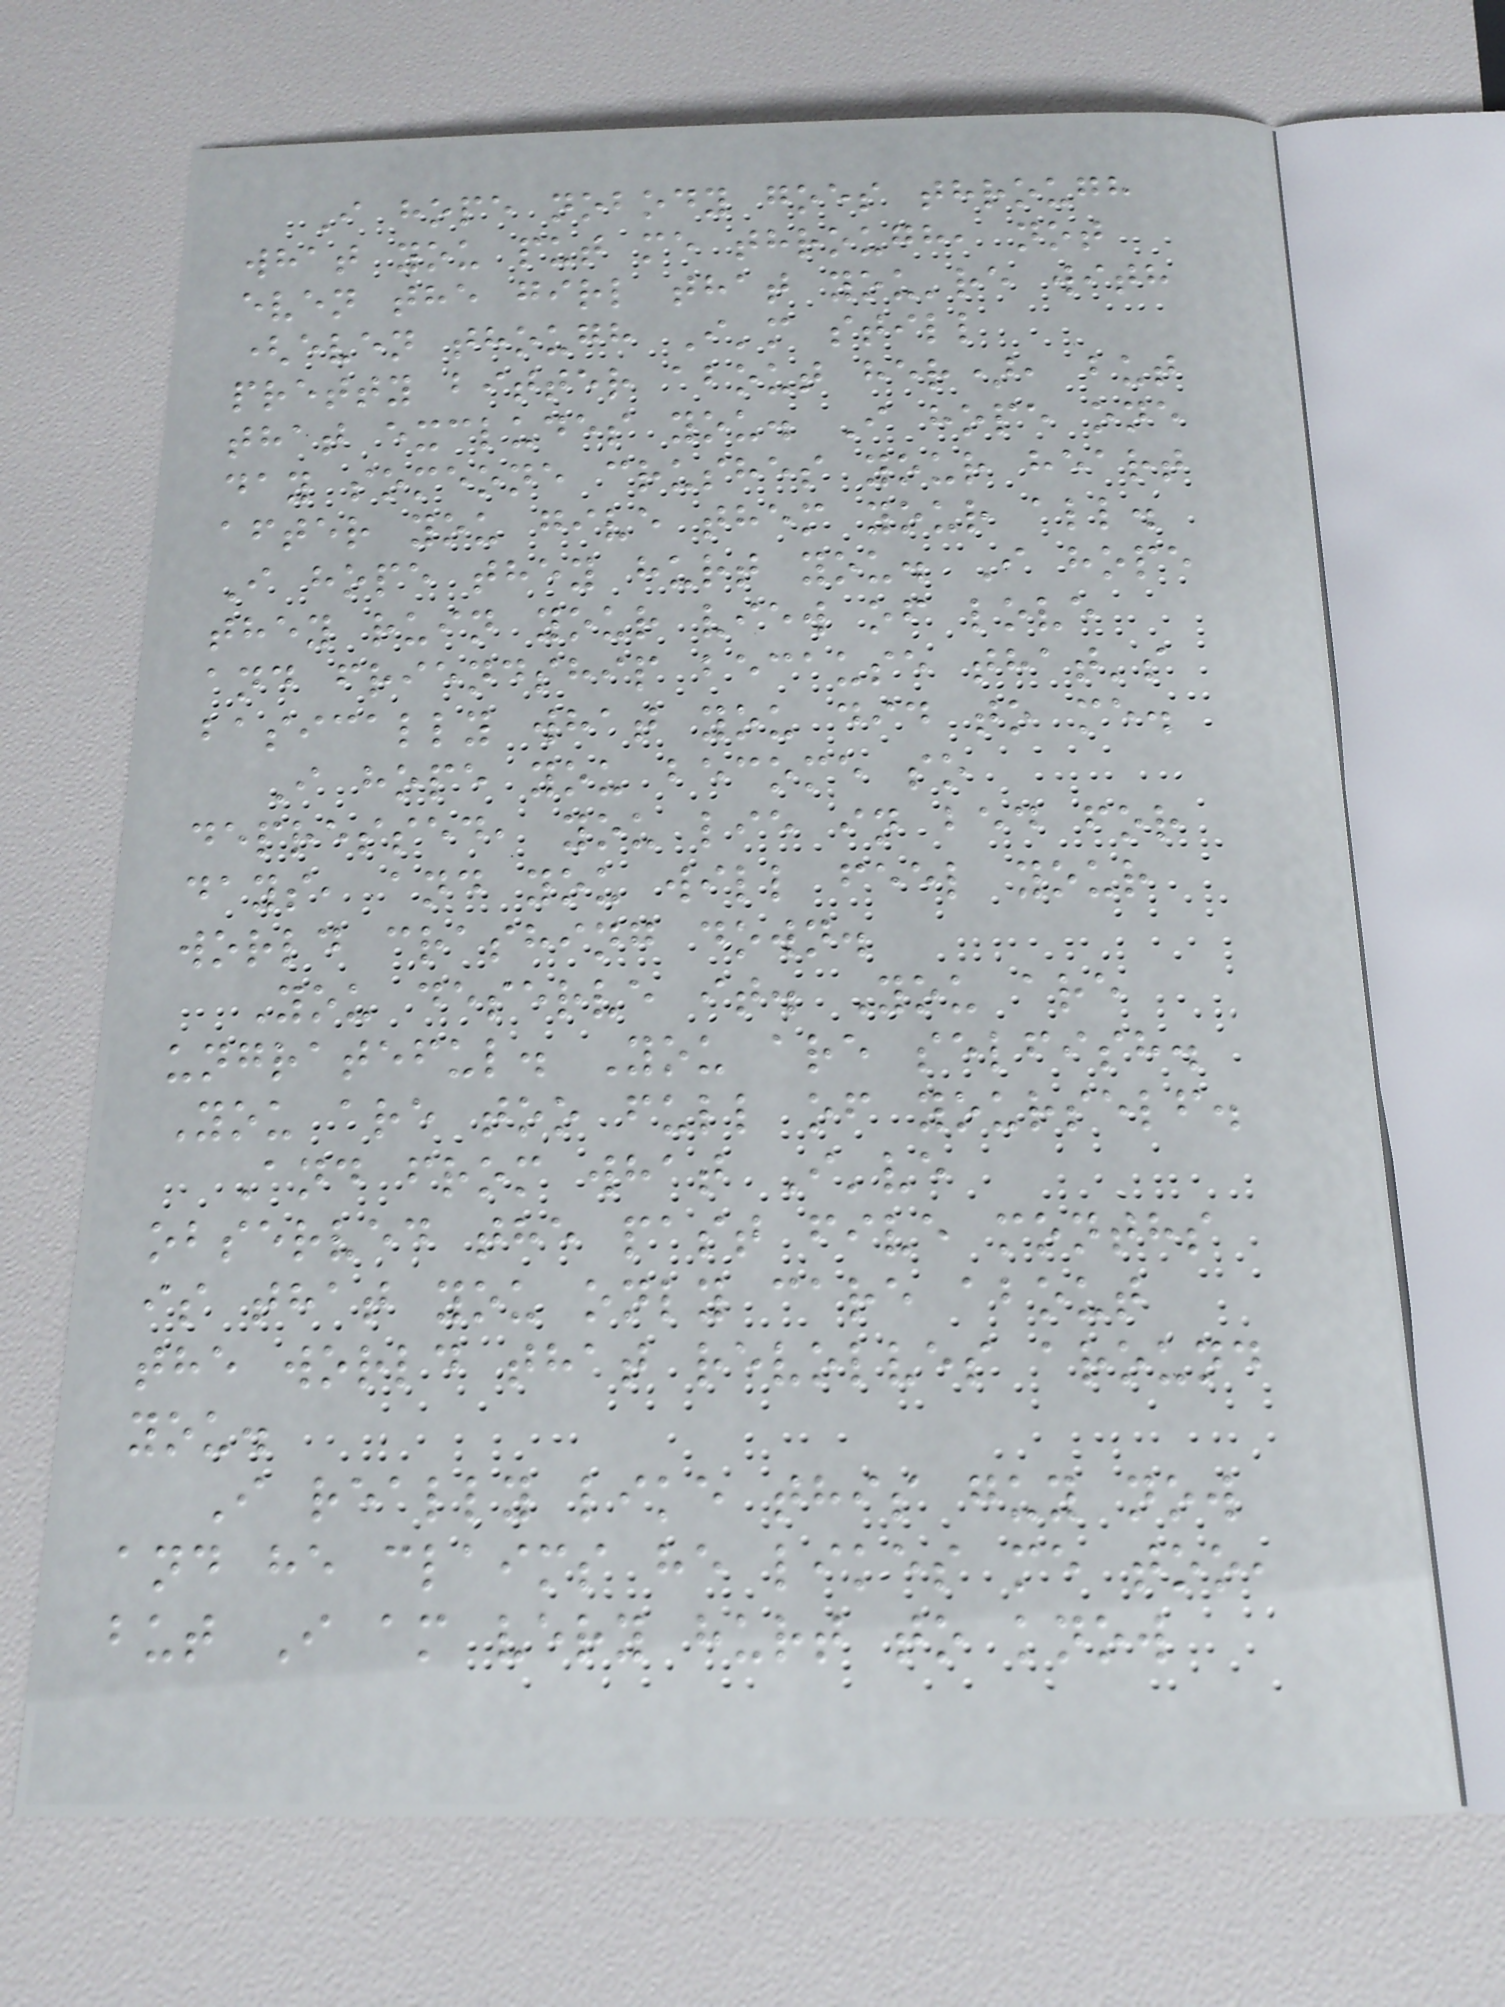I hope nobody goes through
what you put me through, not
even the girl that you're with
(even though I'm still
pretty bitter about her), but
that excludes you. I hope one
day someone crushes your heart
after you give them your all.
I hope they hurt you. I hope
they ruin your view of love
and friendship because that's
basically what you did to me.
I hope you become so
depressed, you lie in bed for
days, and you will feel your
world crashing down.
You deserve it. You are
ungrateful. You are selfish.
You are too full of yourself.
And from what I've
observed the past five months
is that you only care about
the world that revolves around
you.
I really like this guy now
and he claims he likes me too,
but I am very hurt to know
